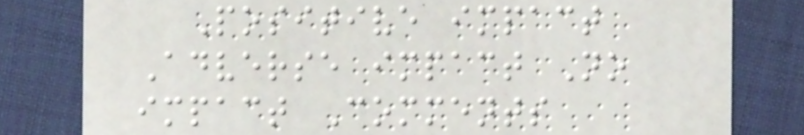Positive impact
Adverse impact No
impact Comments
